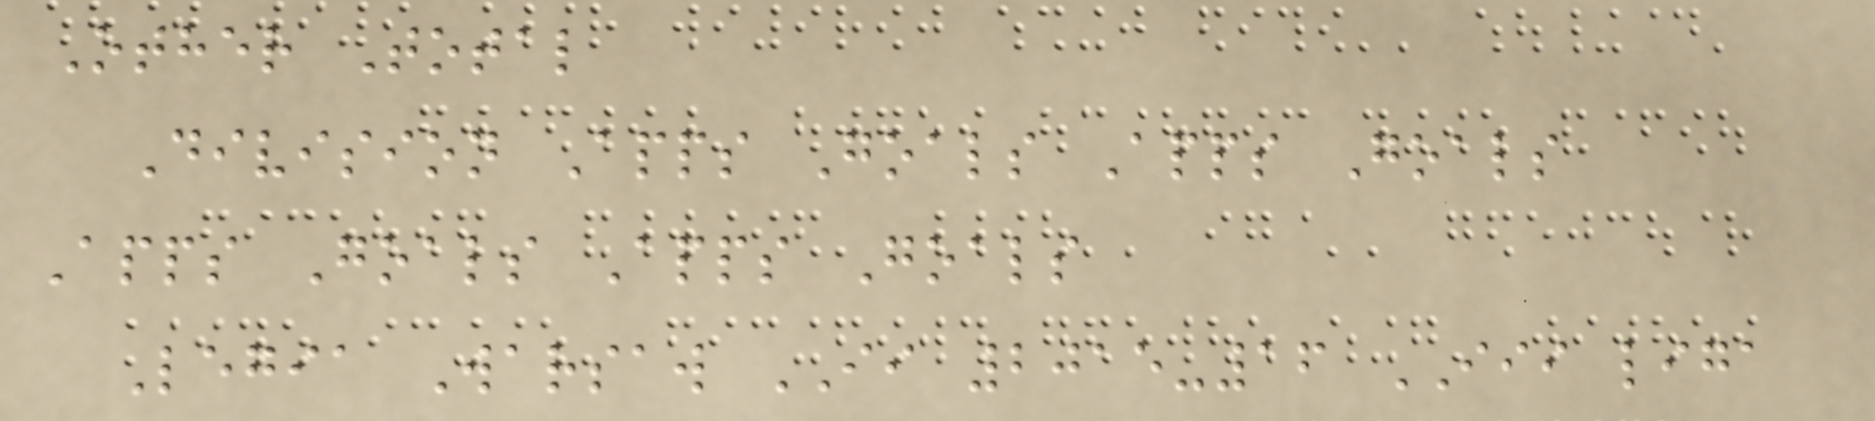Other Total
Division Apps Goals Apps Goals
Apps Goals Apps Goals
Legia Warsaw II 2015-16 III liga
